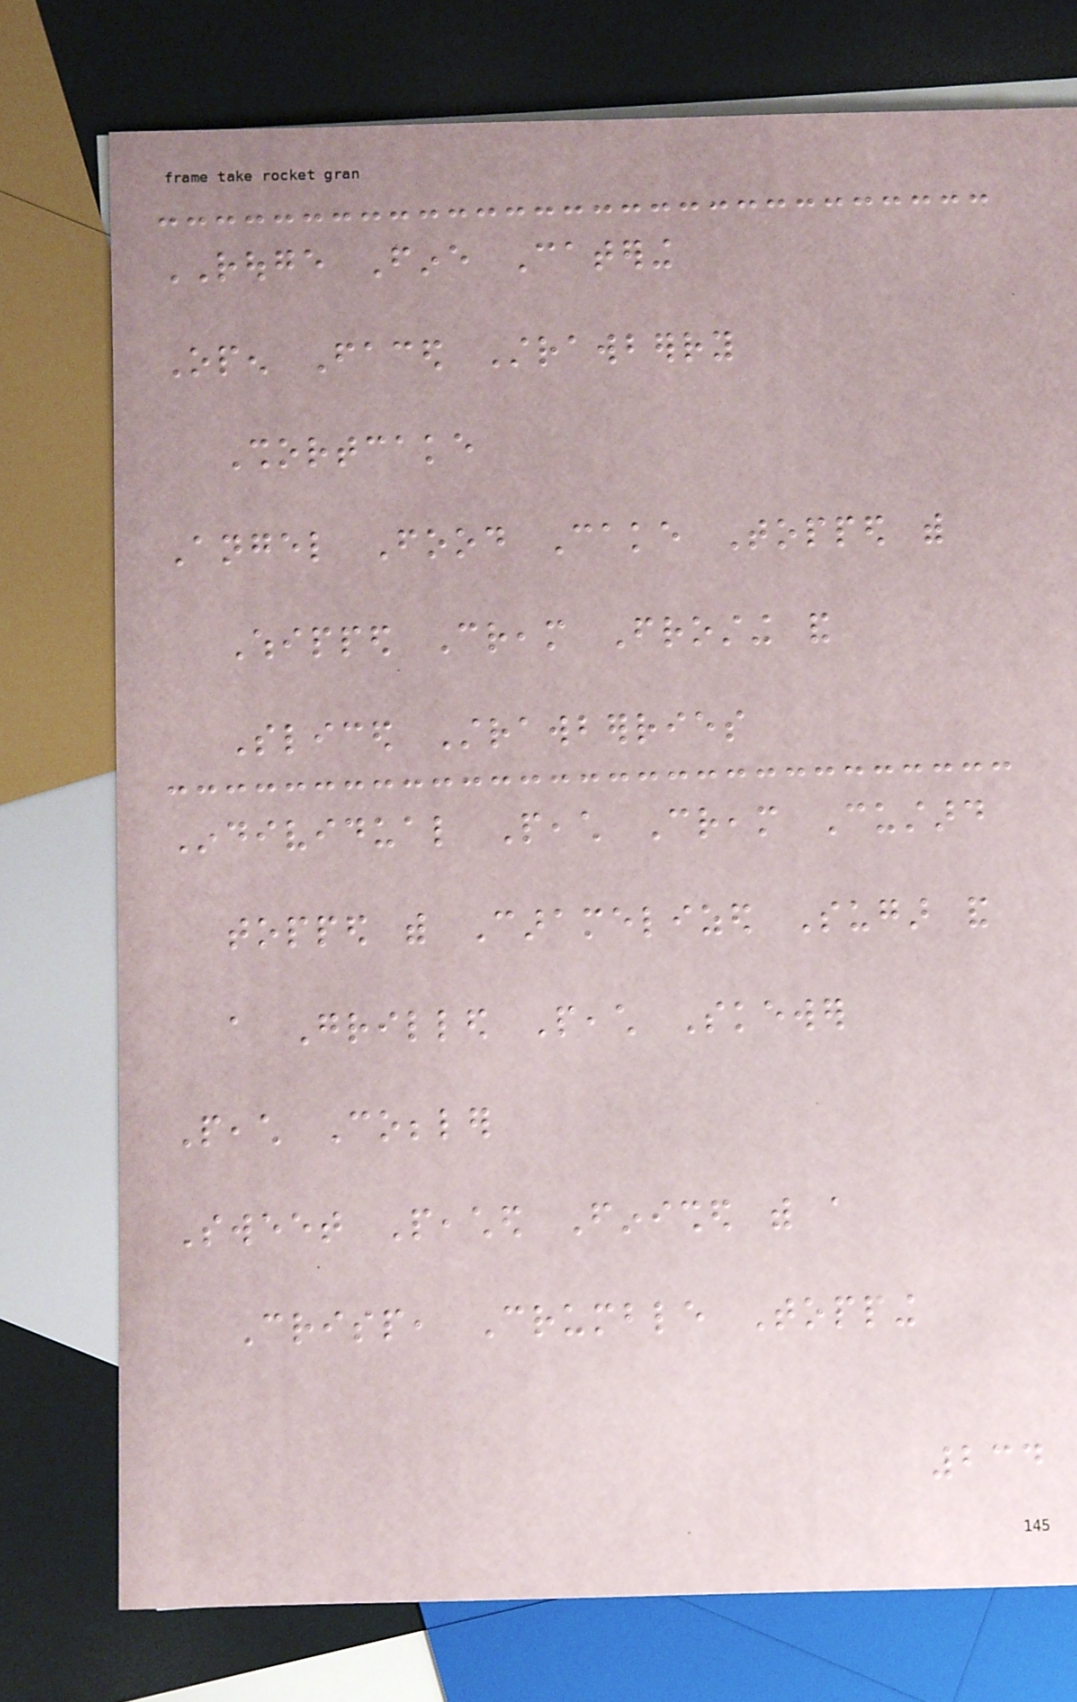ROUGE Fine Catering
Open Faced Strawberry
Shortcake
Angel Food Cake Topped with
Whipped Cream Frosting and
Sliced Strawberries
Individual Peach Cream Custard
topped with Caramelized Sugar and
a Grilled Peach Skewer
Peach Cobbler
Sweet Peached Finished with a
Crisp, Crumble Topping
234
